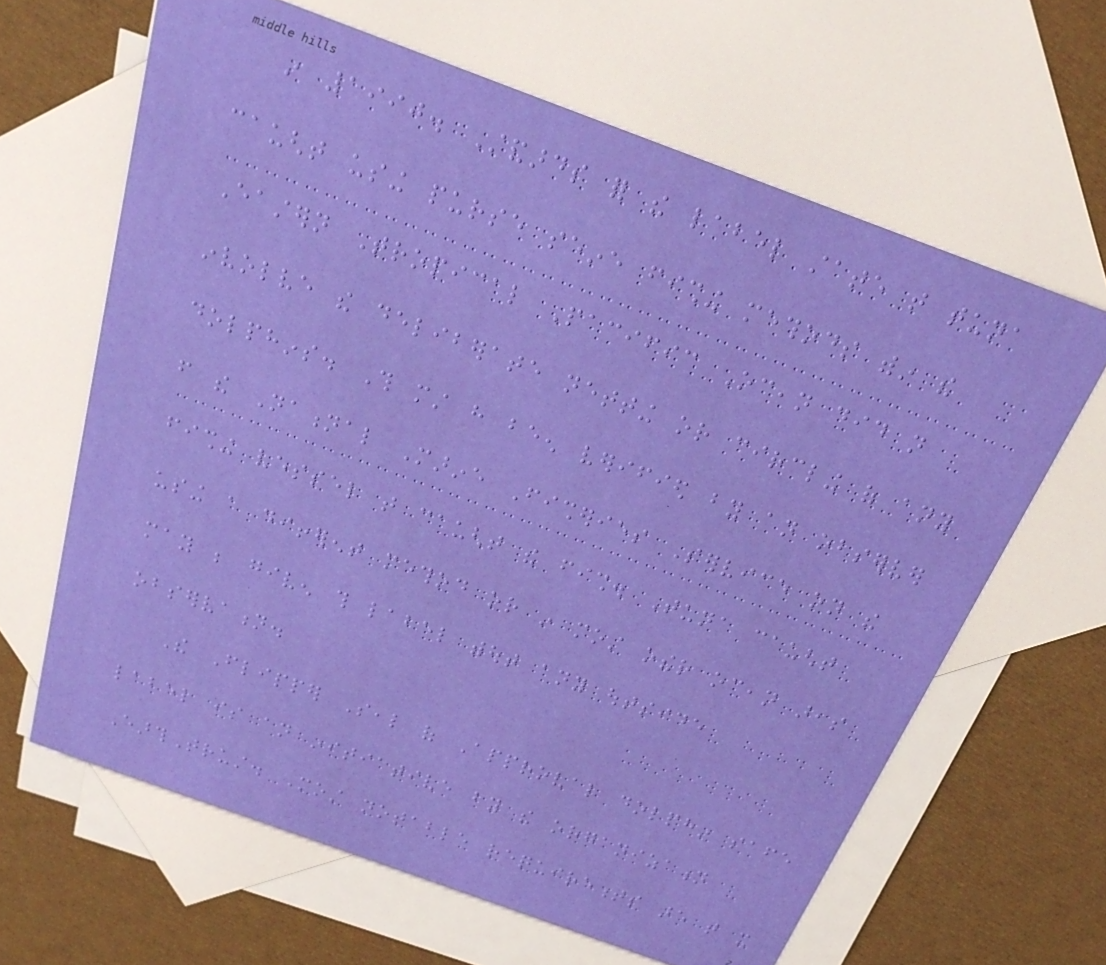in 1990. Standards for the label state that tuna
caught using purse seine fishing methods within the
Eastern Tropical Pacific Ocean did not
involve the deliberate netting or circling of any
dolphins. This must have been verified by an observer
from the National Marine Fisheries Service on the
fishing vessel that caught the fish. Tuna caught
using a different method or in most other ocean areas
may be given this label without any outside
observation.
The Flipper Seal of Approval dolphin safe
label is an initiative by the organization
EarthTrust. Most notable requirements are that it
